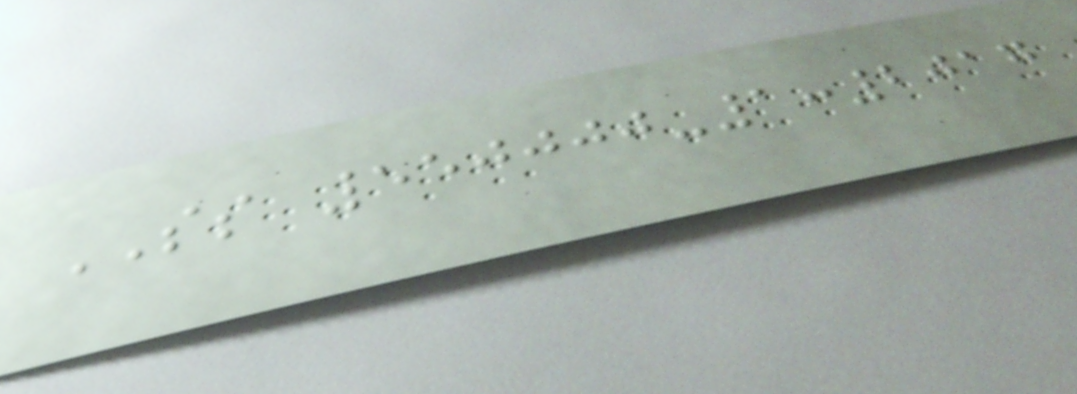SS 550000-1:2017
